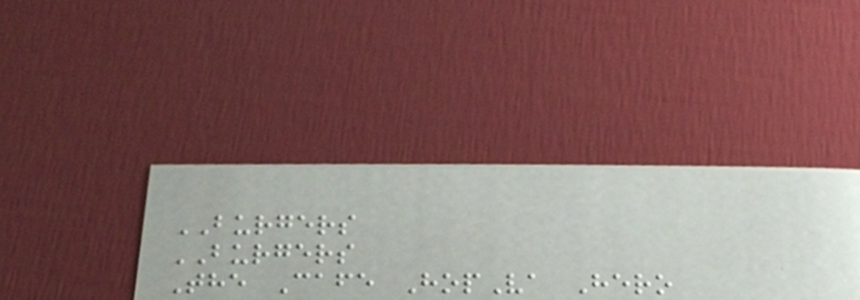BURGERS
BURGERS
The Cafe HopVa Hero
